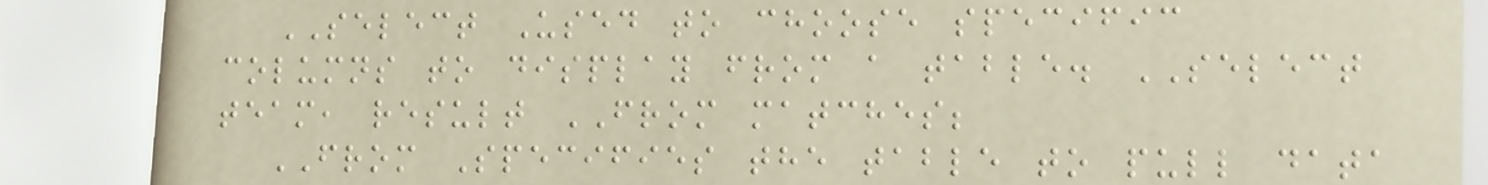SELECT Used to choose specific
columns to display from a table. SELECT
team, result FROM matches;
FROM Specifies the table to pull data
